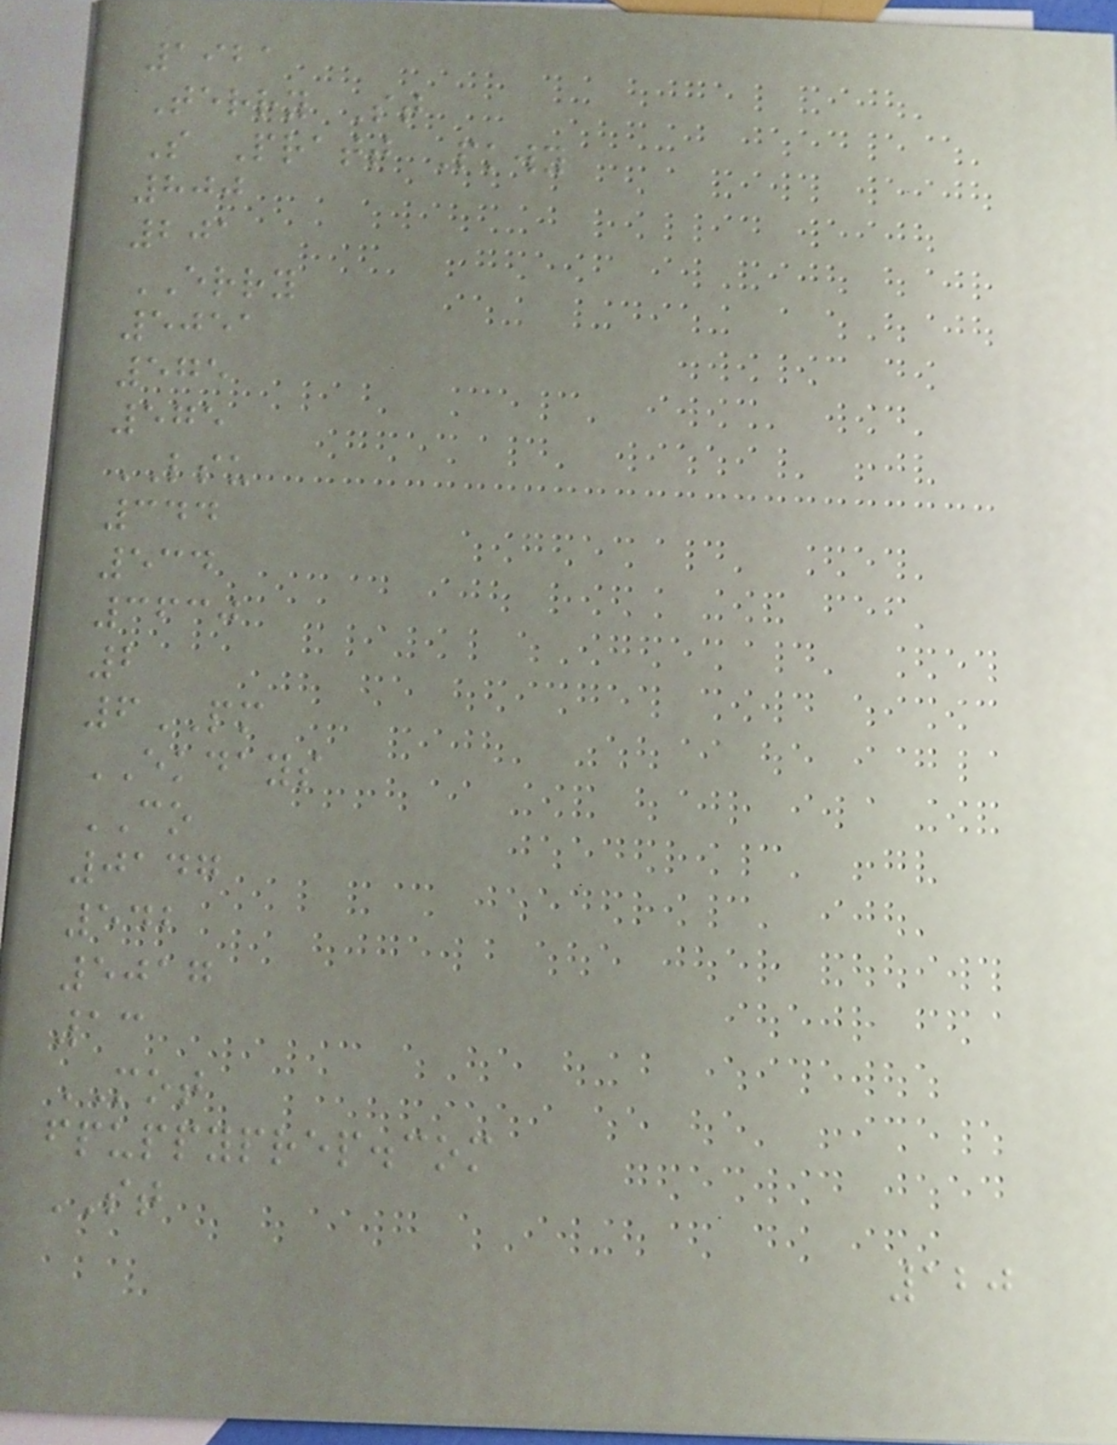1921
Terry St
S Pratt Pkwy
800
201
ERRY
5051
575
575
LSU
344
534
3630
2
6PM
EKDAYS
CO
0147
542
5017
13
MOT
fpuppyprep.com
ST
120
